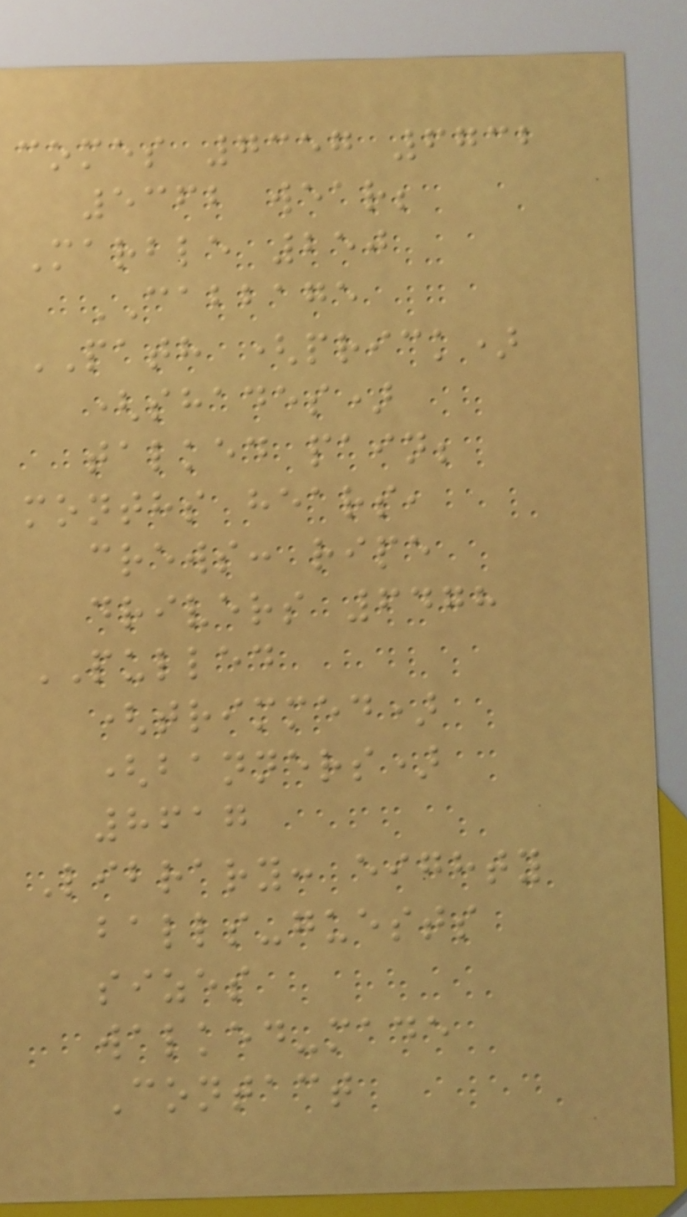comes 7357 6732
5362 wear;
Marble 250
CABBAGE
PATH (prick)
(shades)
talked pain;
months hears,
crews: ripe
drivers 6478
PULLED
(trimmed)
(banners)
8617
Library: eighty
balls-guests
sizes
walked-made
Contact
